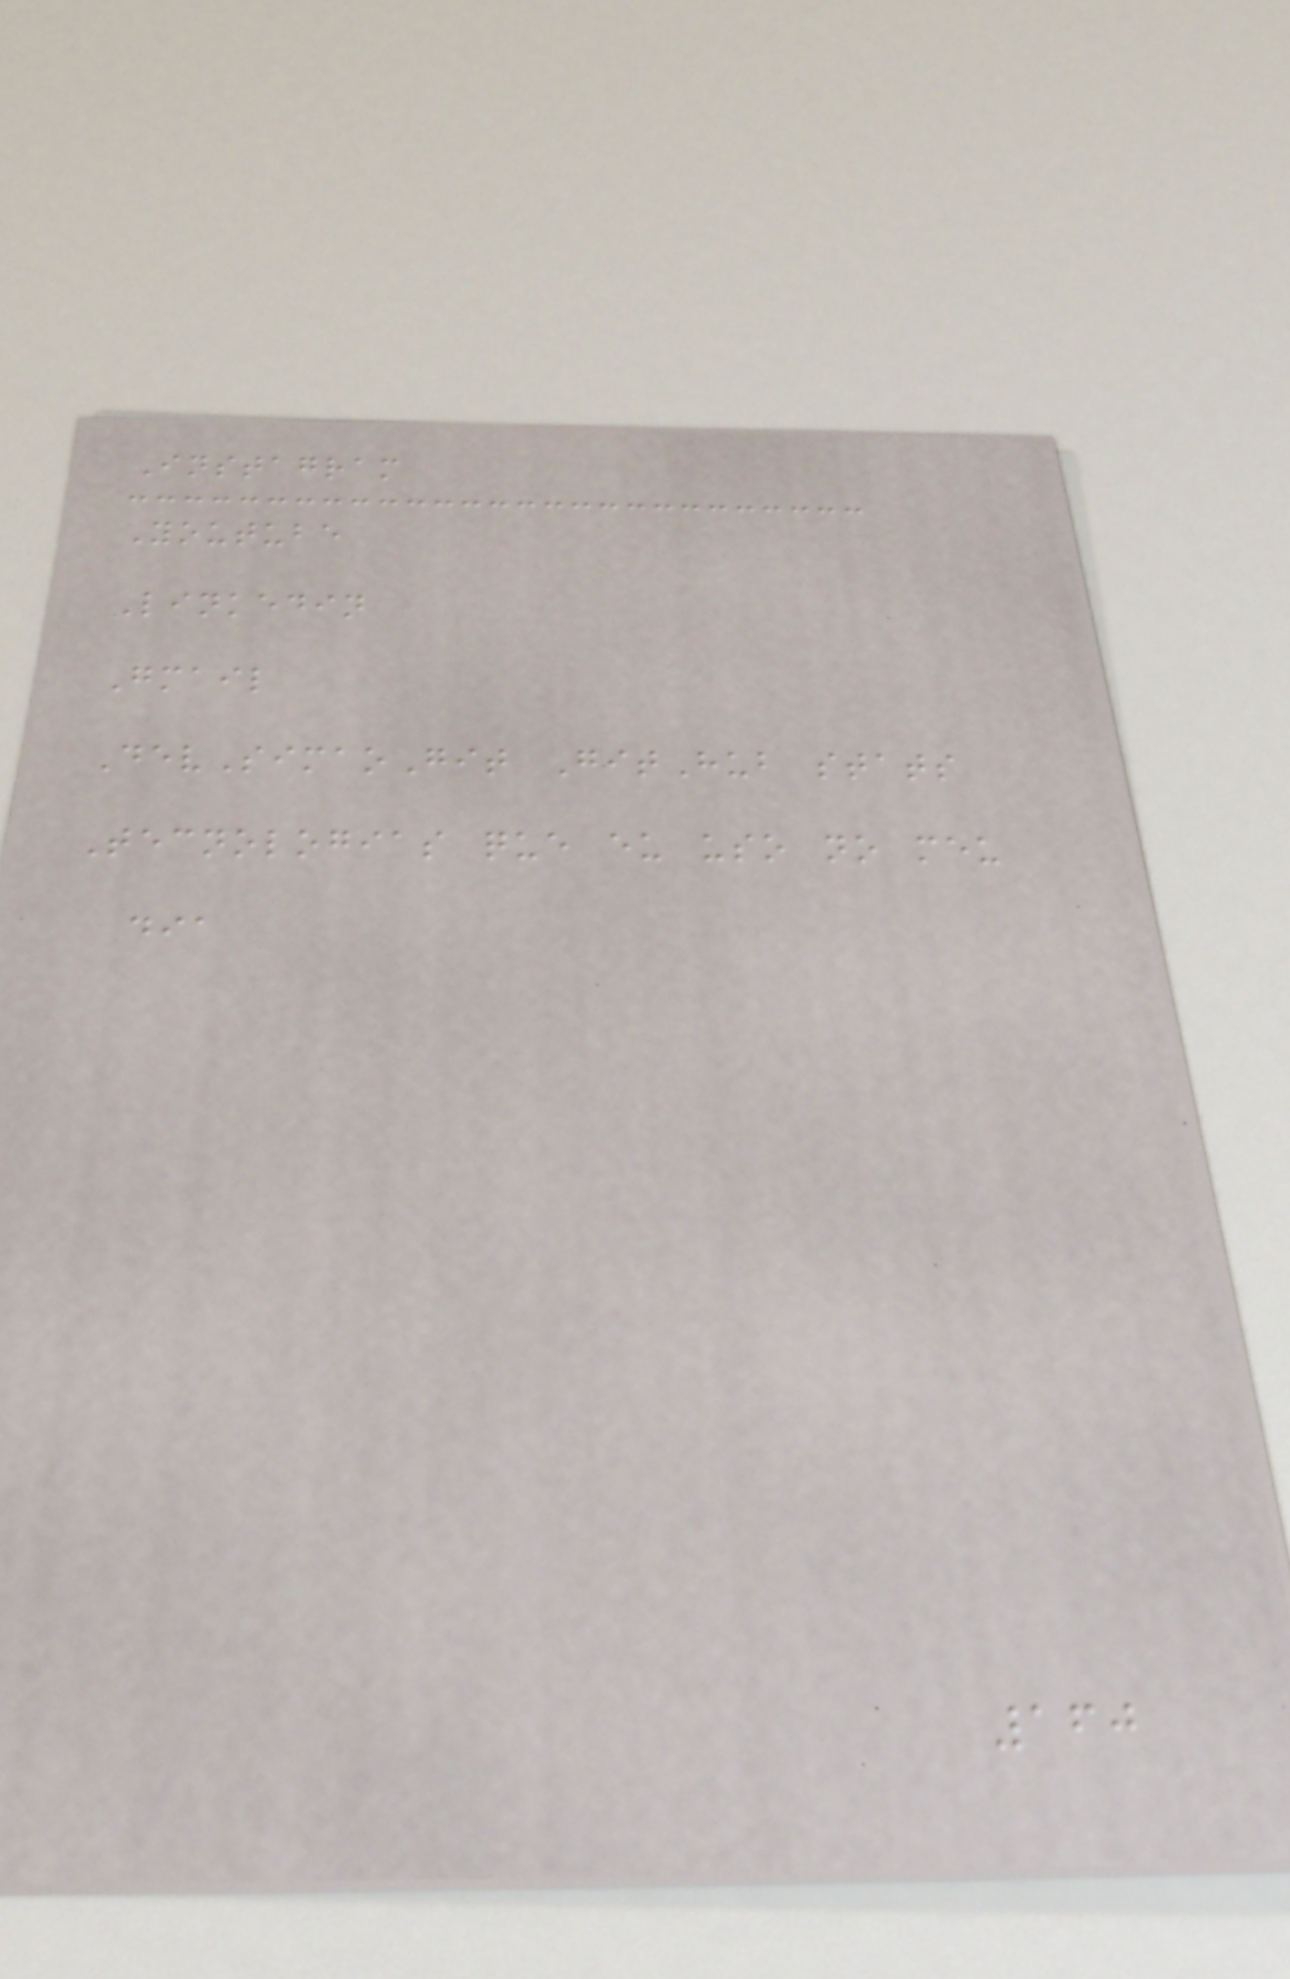Instagram
Youtube
Linkedin
Gmail
DevSimaoGit GitHub stats
Tecnologias que eu uso no meu
dia
160
